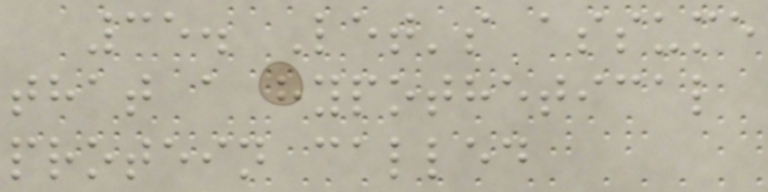35. Let's assume
that a hypothetical
protein called
